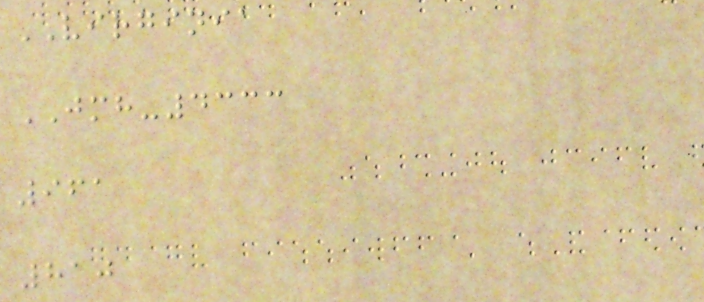VIRGINIA
JMH-4333
961
810
